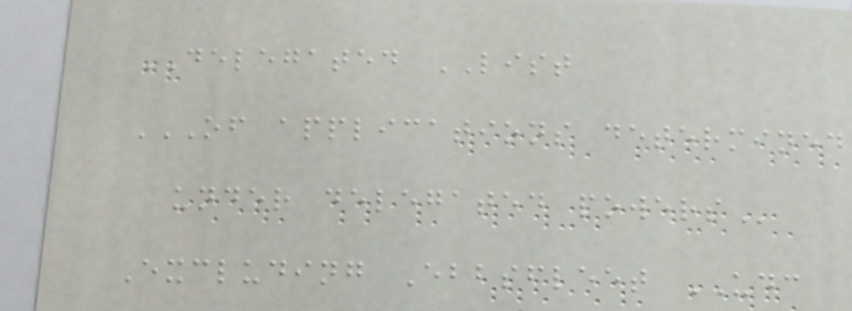DELEGATED LIST
OF APPLICATIONS DETERMINED
UNDER DELEGATED POWERS
Excluding Ebbsfleet UDC
